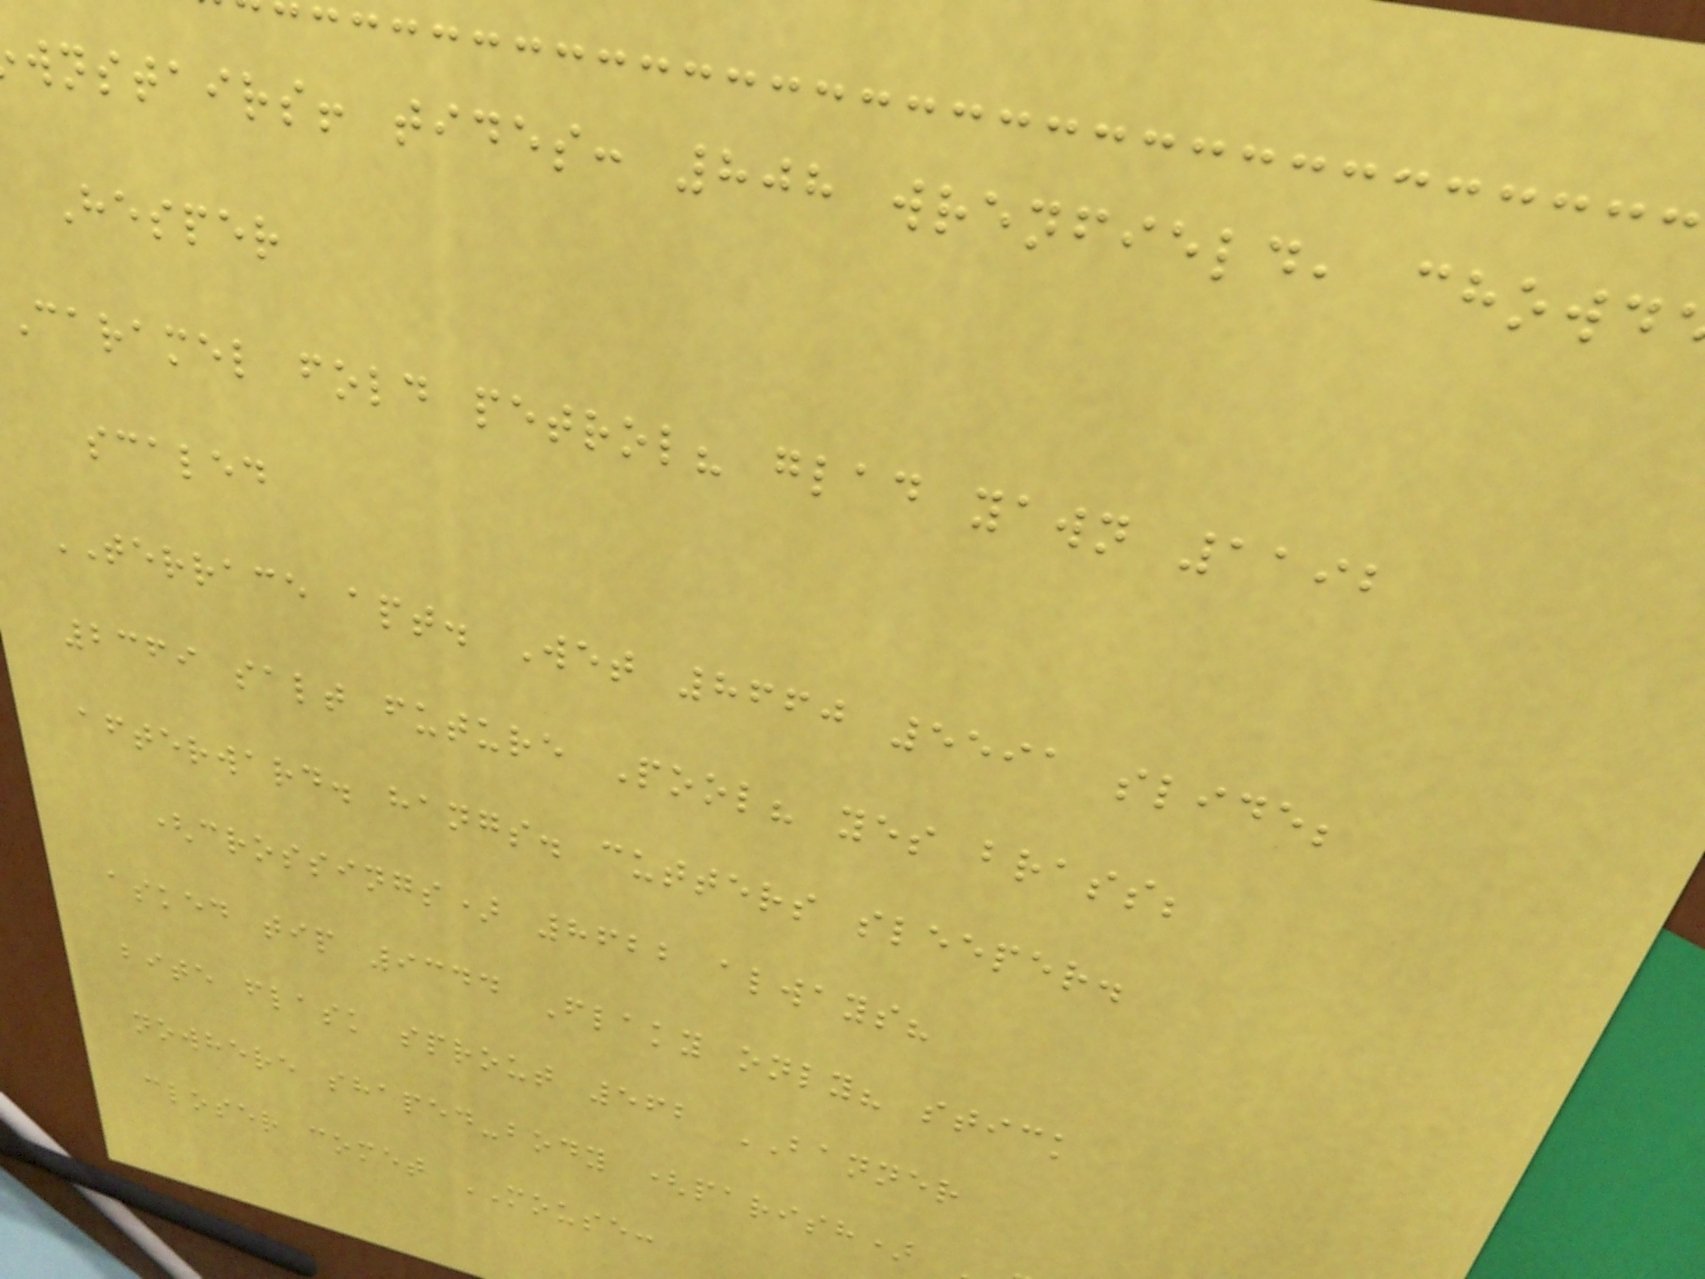wnstairs! tides: 808 wrenfield, chowd
Hesper
Caramel fold petrol? glad yawn 1192
scaled
TERRACE apt. Wet 8660 5591 slide;
2369 salt future Pool? yes brass;
afterward. hangs. cutters sleeper.
(crossings) 8622 always?
asked tip 9344 Flaky only? stick
bite flask sprout 562 BANNER
nowhere shaped-body (parish)
closer comet MOUSE:
